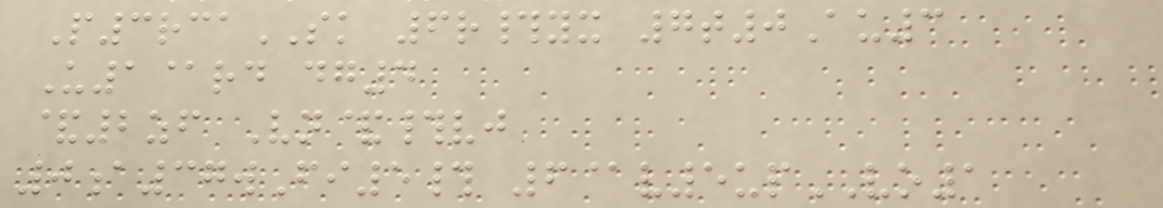P3rcaSK 6r#yx 7t0Au3
U1@rd dg4
&2zf Vn&#vj
0a37wFi5# 6@v5upVO1
